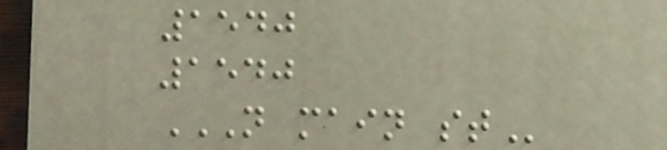1540
1540
N MAIN ST
